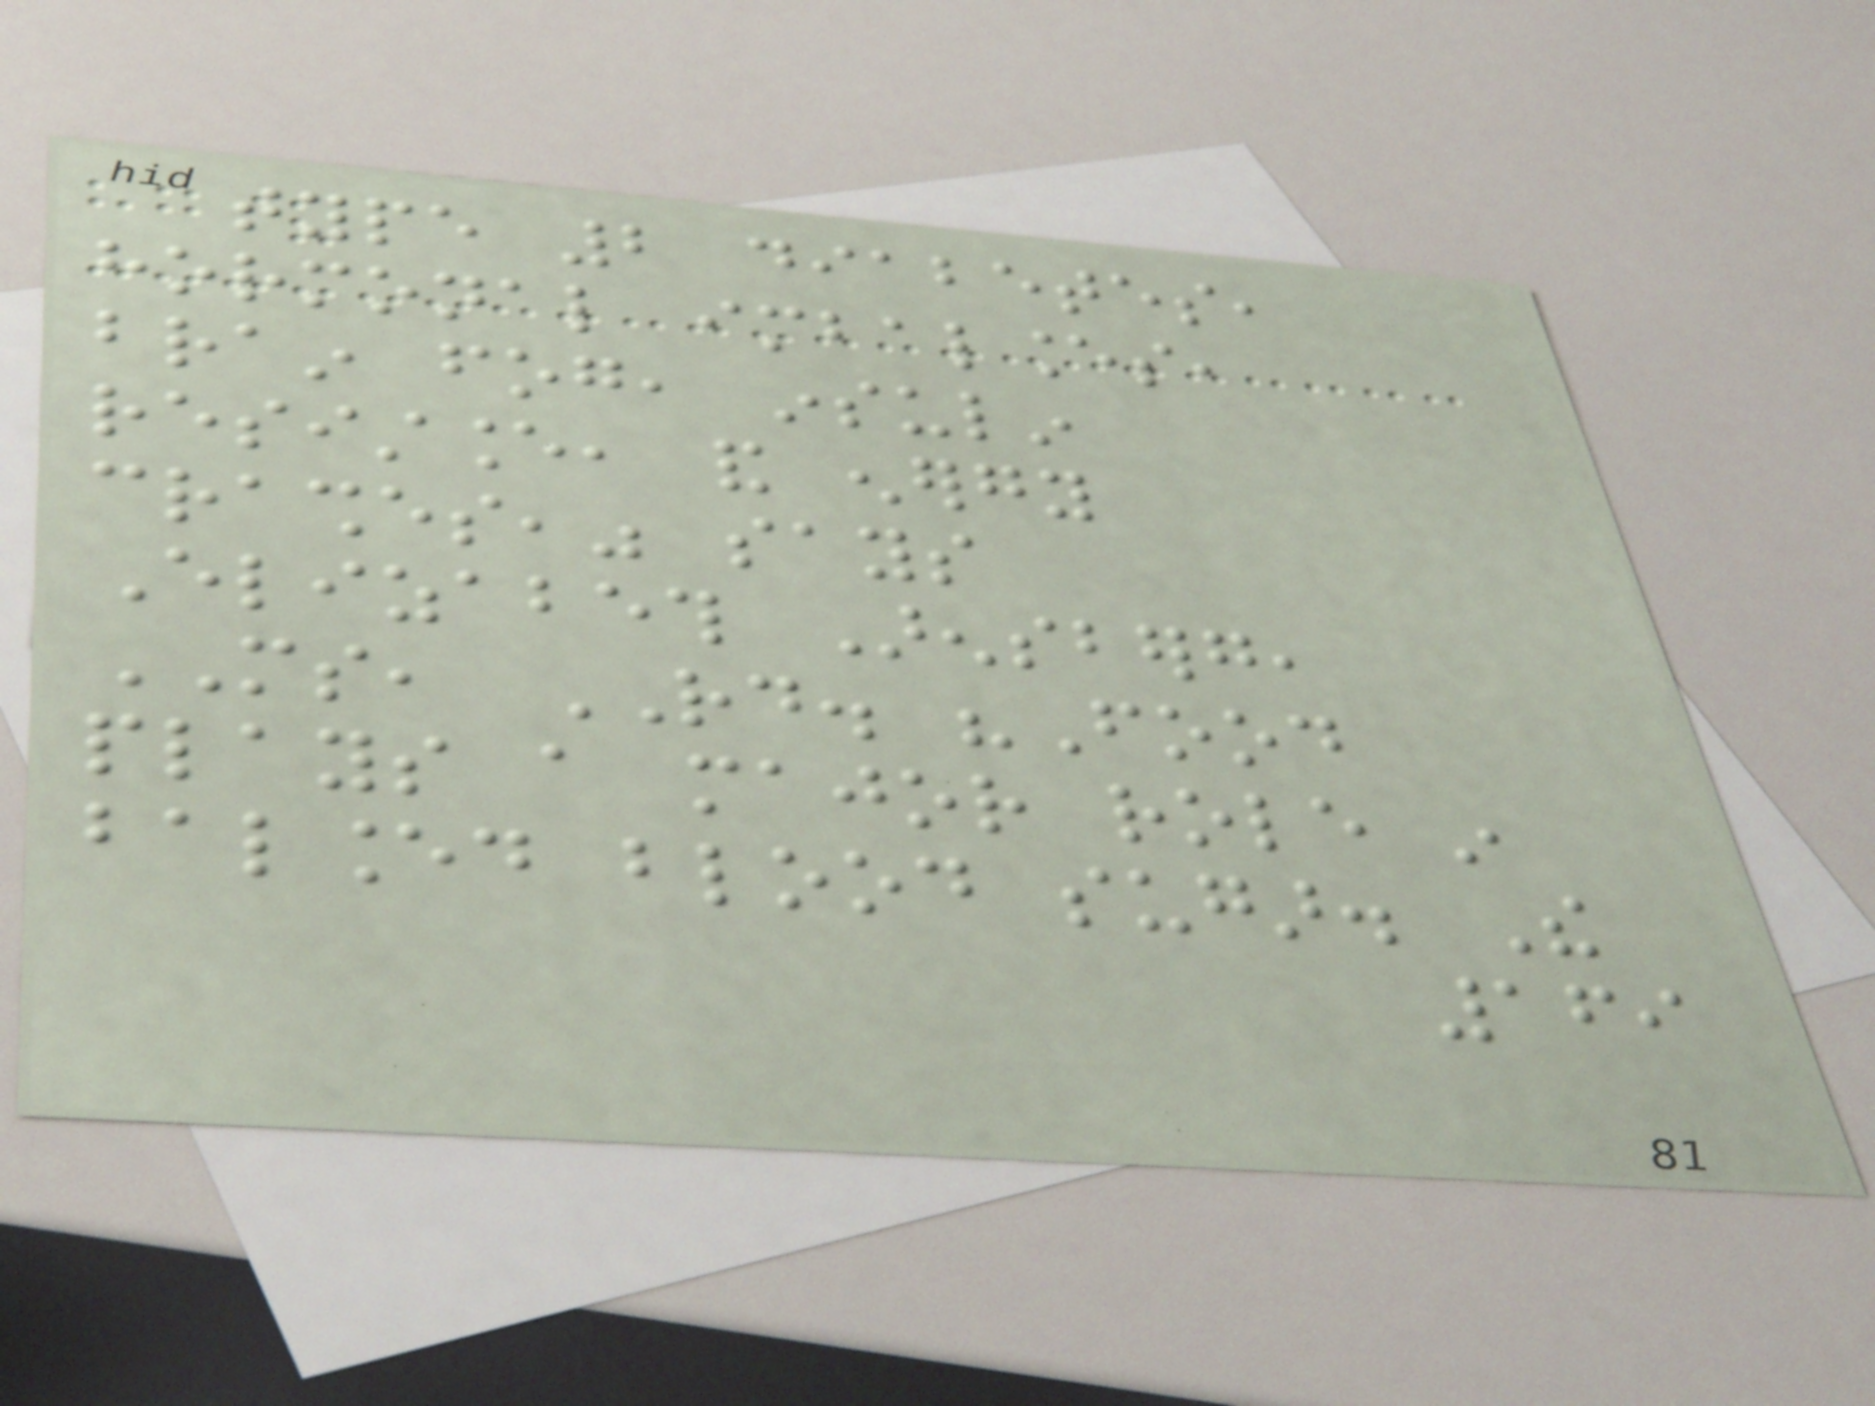type 2 diabetes,
hormonal imbalances,
brain fog, insulin
resistance, and energy
crashes," says
Elizabeth Arensberg,
MS, RD. "Food
plays a major role in
balanced blood sugar. The
169
